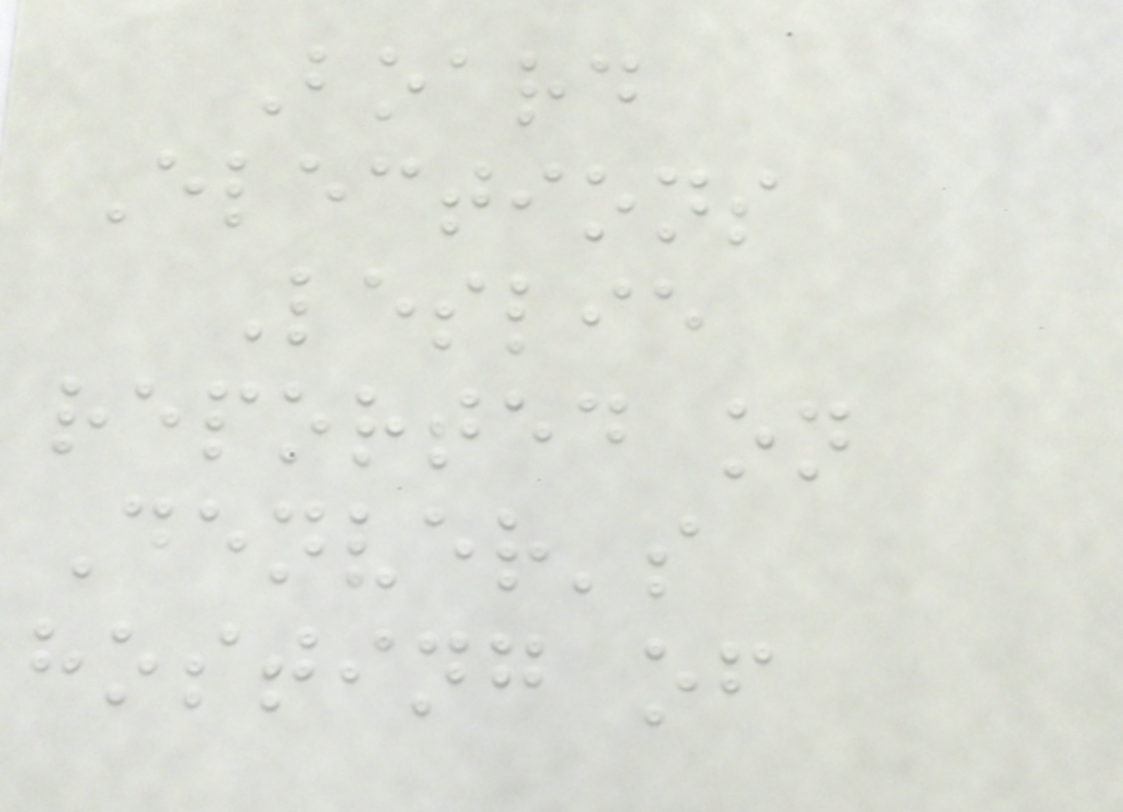Board
Elections
Leslie
reported on
Denver's
hosting of
